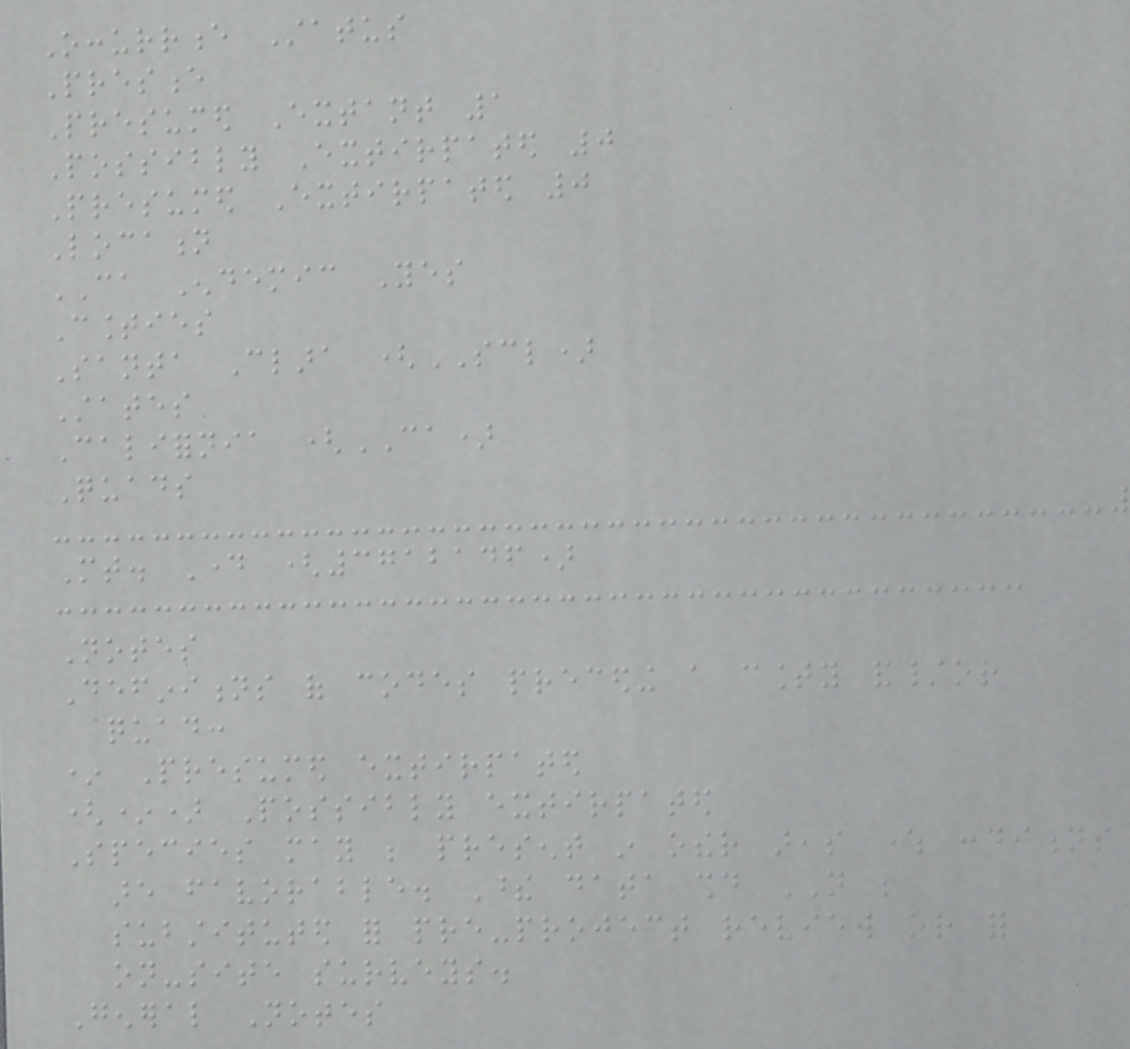Occurrence Status
Presence
Presumed Extant 1
Possibly Extirpated 0
Presumed Extirpated 0
Location
CA Endemic Yes
Counties
Santa Clara (SCL)
States
California (CA)
Quads
Mt. Day (3712146)
Notes
Definitions of codes preceding a county and/or
quad:
* Presumed extirpated
(*) Possibly extirpated
Species may be present in other areas where conditions
are favorable. These data should NOT be
substituted for pre-project review or for
on-site surveys.
General Notes
